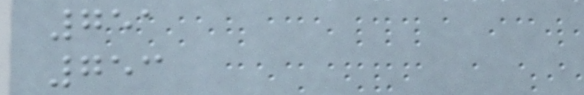751
753
